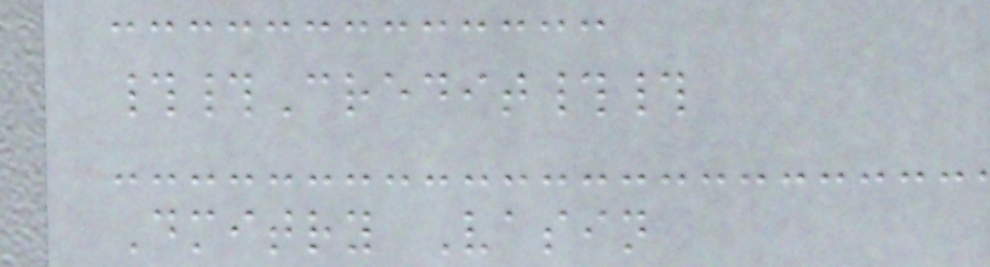##Credit##
Dmitry Vasin
